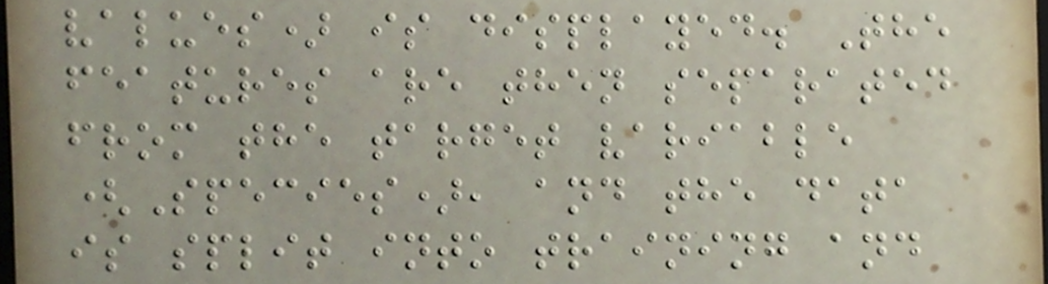values) is displayed. The
features are then separated
from the target variable
(Species), and the data
is split into training and
